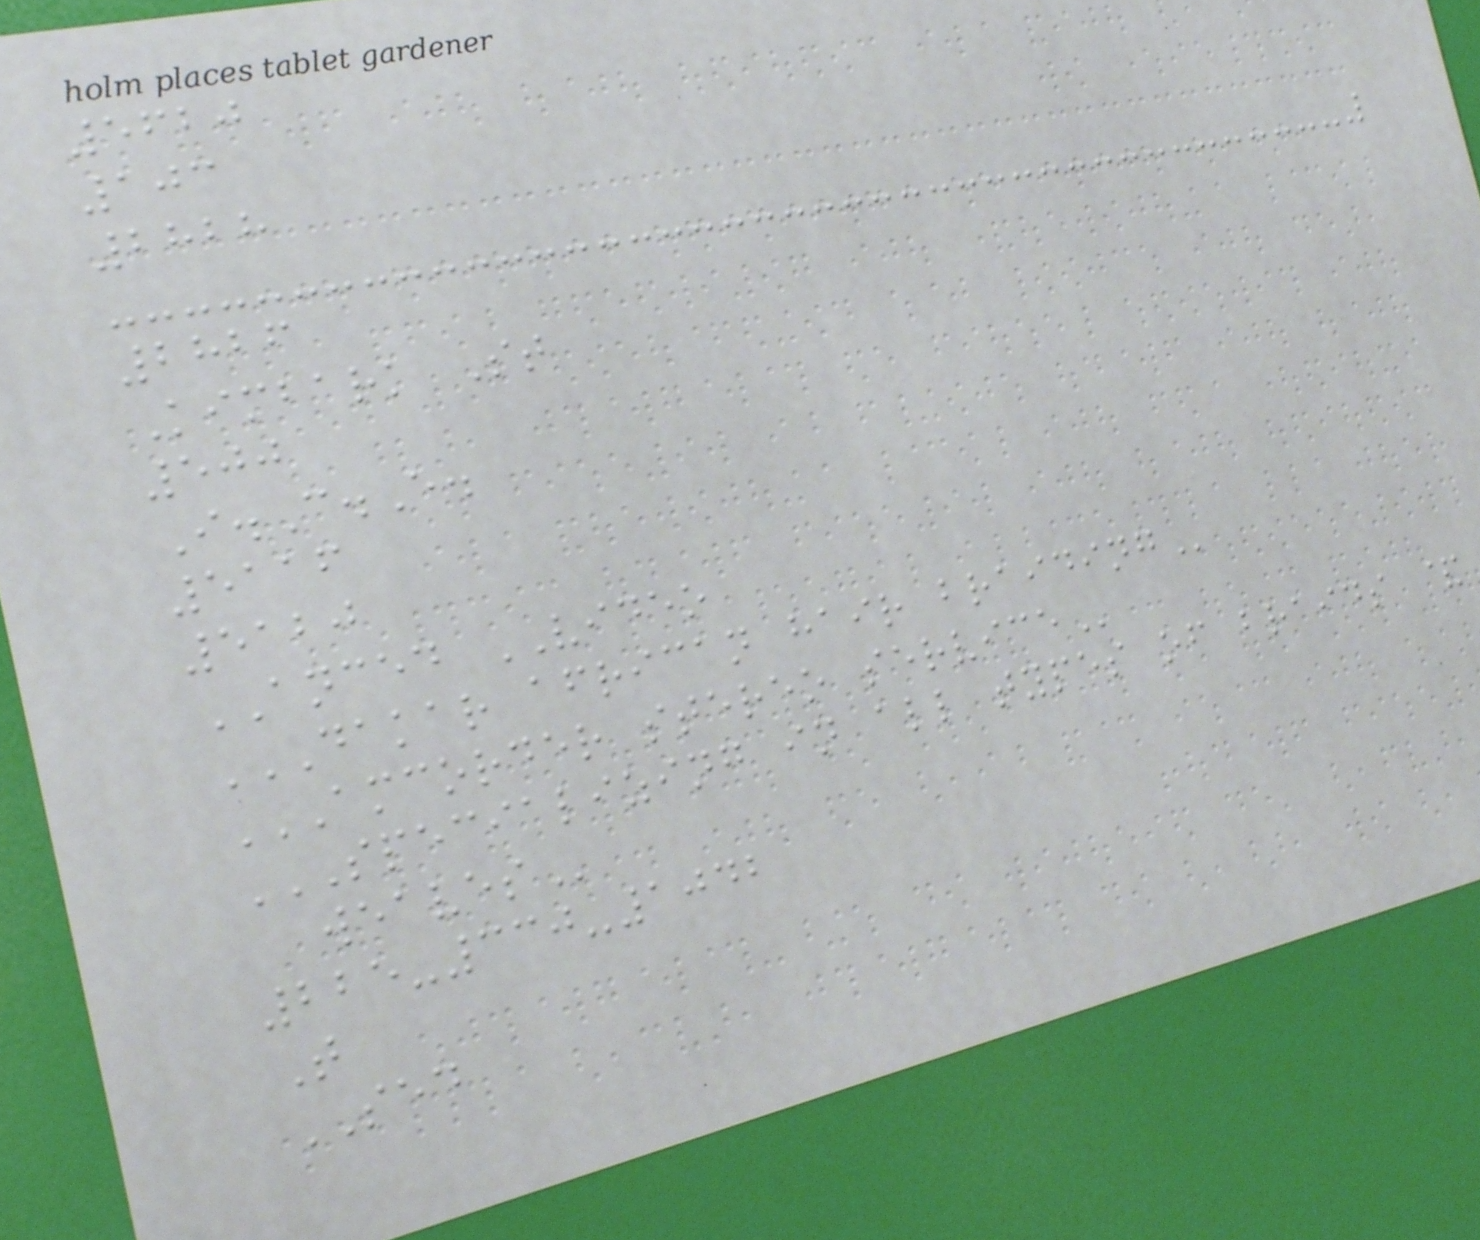5620
103
2828
2826
Kimbark St
500
I.C.E.
5116
5120
ANCED VIDEO
DAKAR AFRICAN HAIR BRAIDING
AMCORDER STEREO SERVICE
SPECIALIZING IN ALL TYPES OF BRAIDS &
WEAVES
225-330-1042
T
SED
